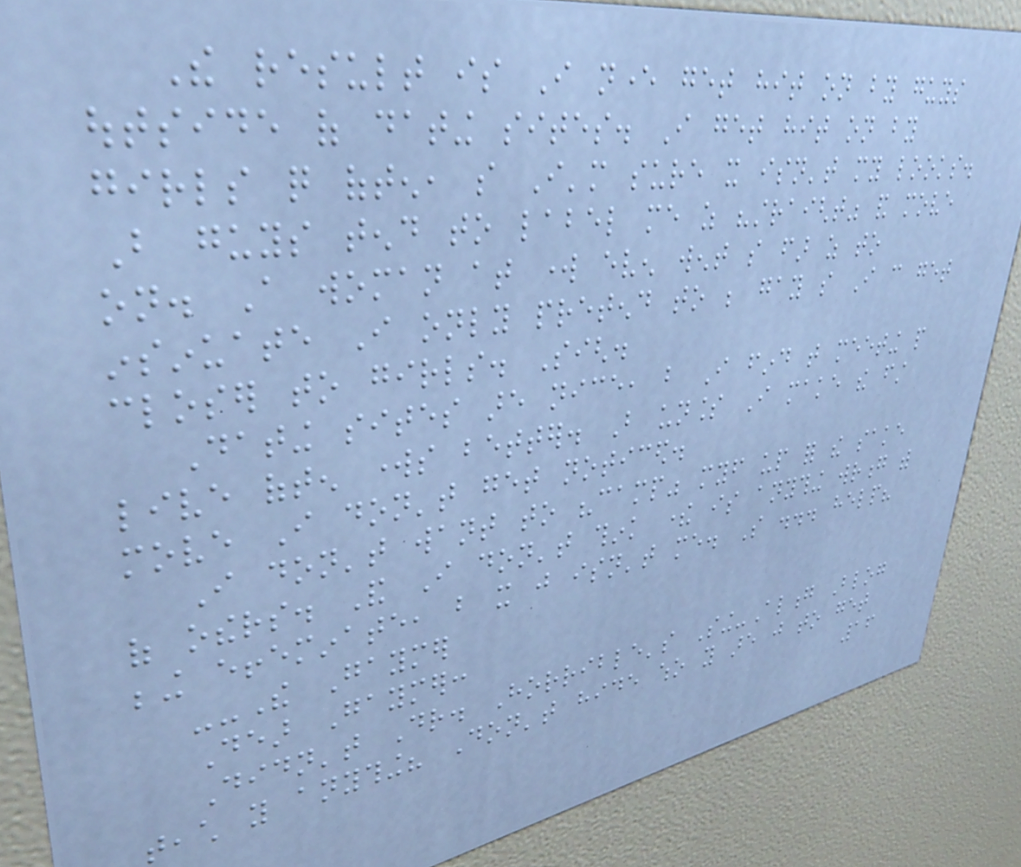The result is I never get hit on by guys
outside of dating sites. I get hit on by
girls quite often, so I'm sure it isn't my looks.
But guys tend to label me as "straight" and move
on. A woman at work even went so far as to
insinuate I only pretend to be gay so I can get
closer to girls. Sigh.
Dating sites are nice, but I find that meeting people
live often works better. But unless I make the first
move I don't get noticed.
I don't want to "camp" myself up for the sake
of others. And I don't think there is anything wrong with
being effeminate, but it just isn't me. So ... help?
--The Gaymer
Dear Gaymer:
Didn't Dr. Horrible's Sing-Along Blog
teach you anything? Don't hide who you are just to get
16
